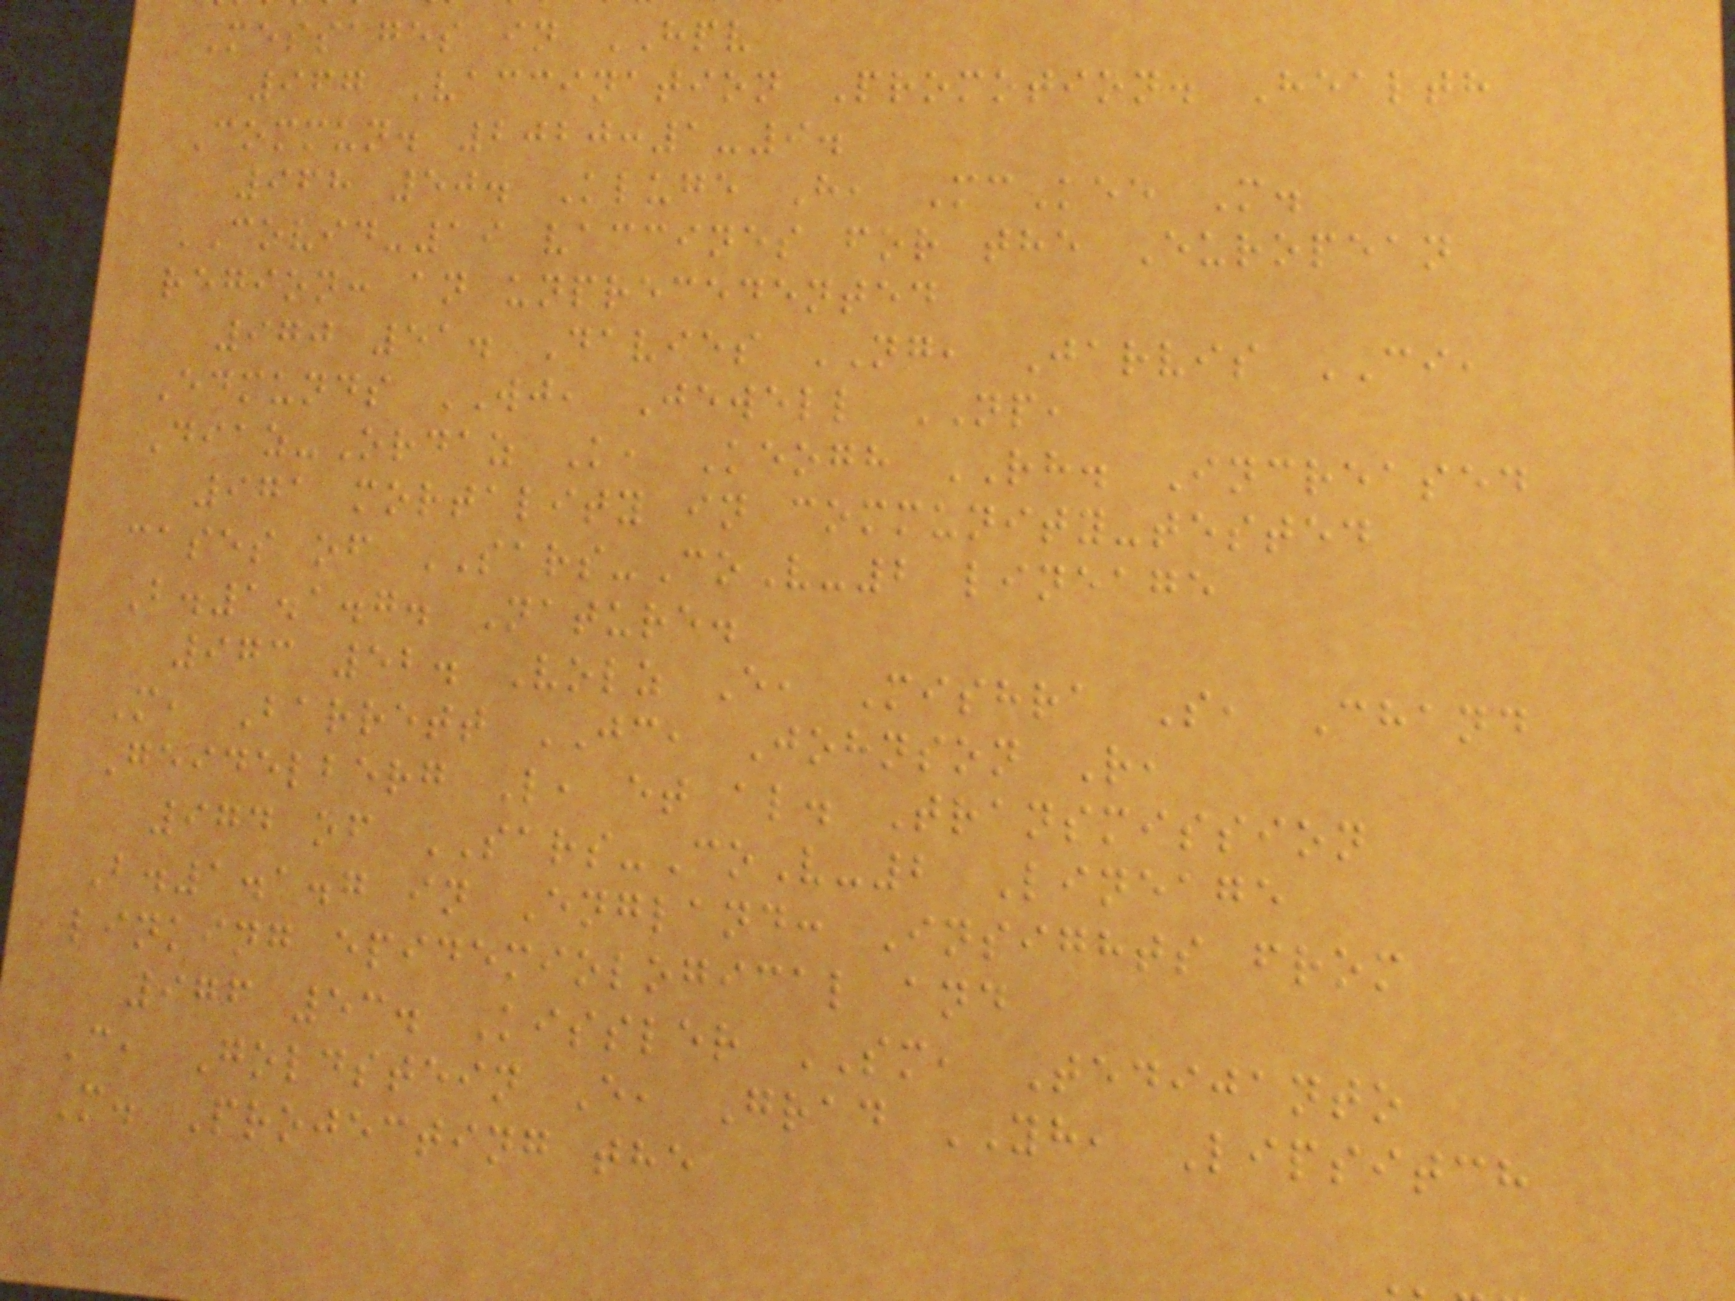Messages in HPV
967 Vaccination Promotion. Health
Commun. 2020:1-9.
968 50. Kluge H, McKee M.
COVID-19 vaccines for the European
region: an unprecedented
970 51. Davies NG, Jarvis CI,
Edmunds WJ, Jewell NP,
Diaz-Ordaz K, Keogh RH. Increased
971 mortality in community-tested
cases of SARS-CoV-2 lineage
B.1.1.7. Nature.
973 52. Volz E, Mishra S, Chand
M, Barrett JC, Johnson R,
Geidelberg L, et al. Transmission
974 of SARS-CoV-2 Lineage
B.1.1.7 in England: Insights from
linking epidemiological and
976 53. Kissler SM, Tedijanto
C, Goldstein E, Grad YH, Lipsitch
M. Projecting the
